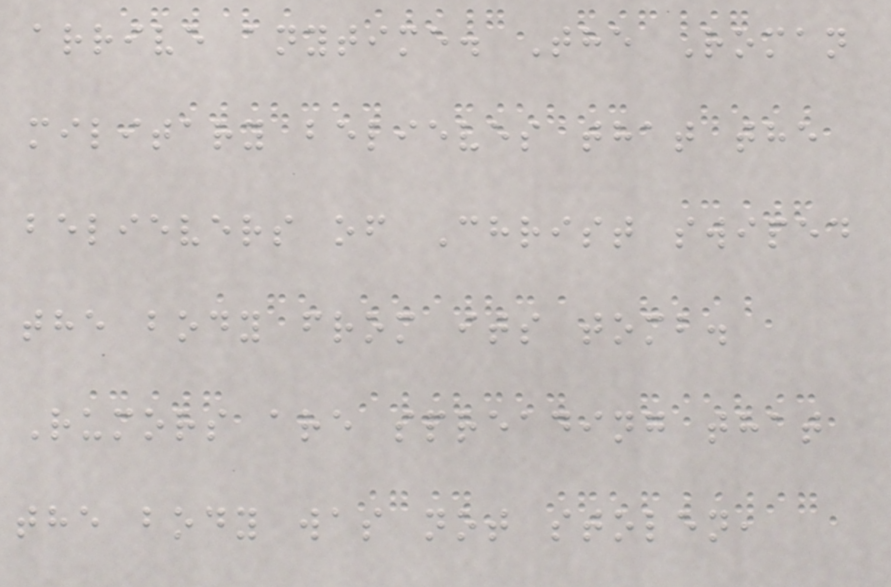arrive anytime. The Roman
military believes that the
believers of Christ swiped
the body from its tomb.
Rumors are spreading that
the body was not stolen,
